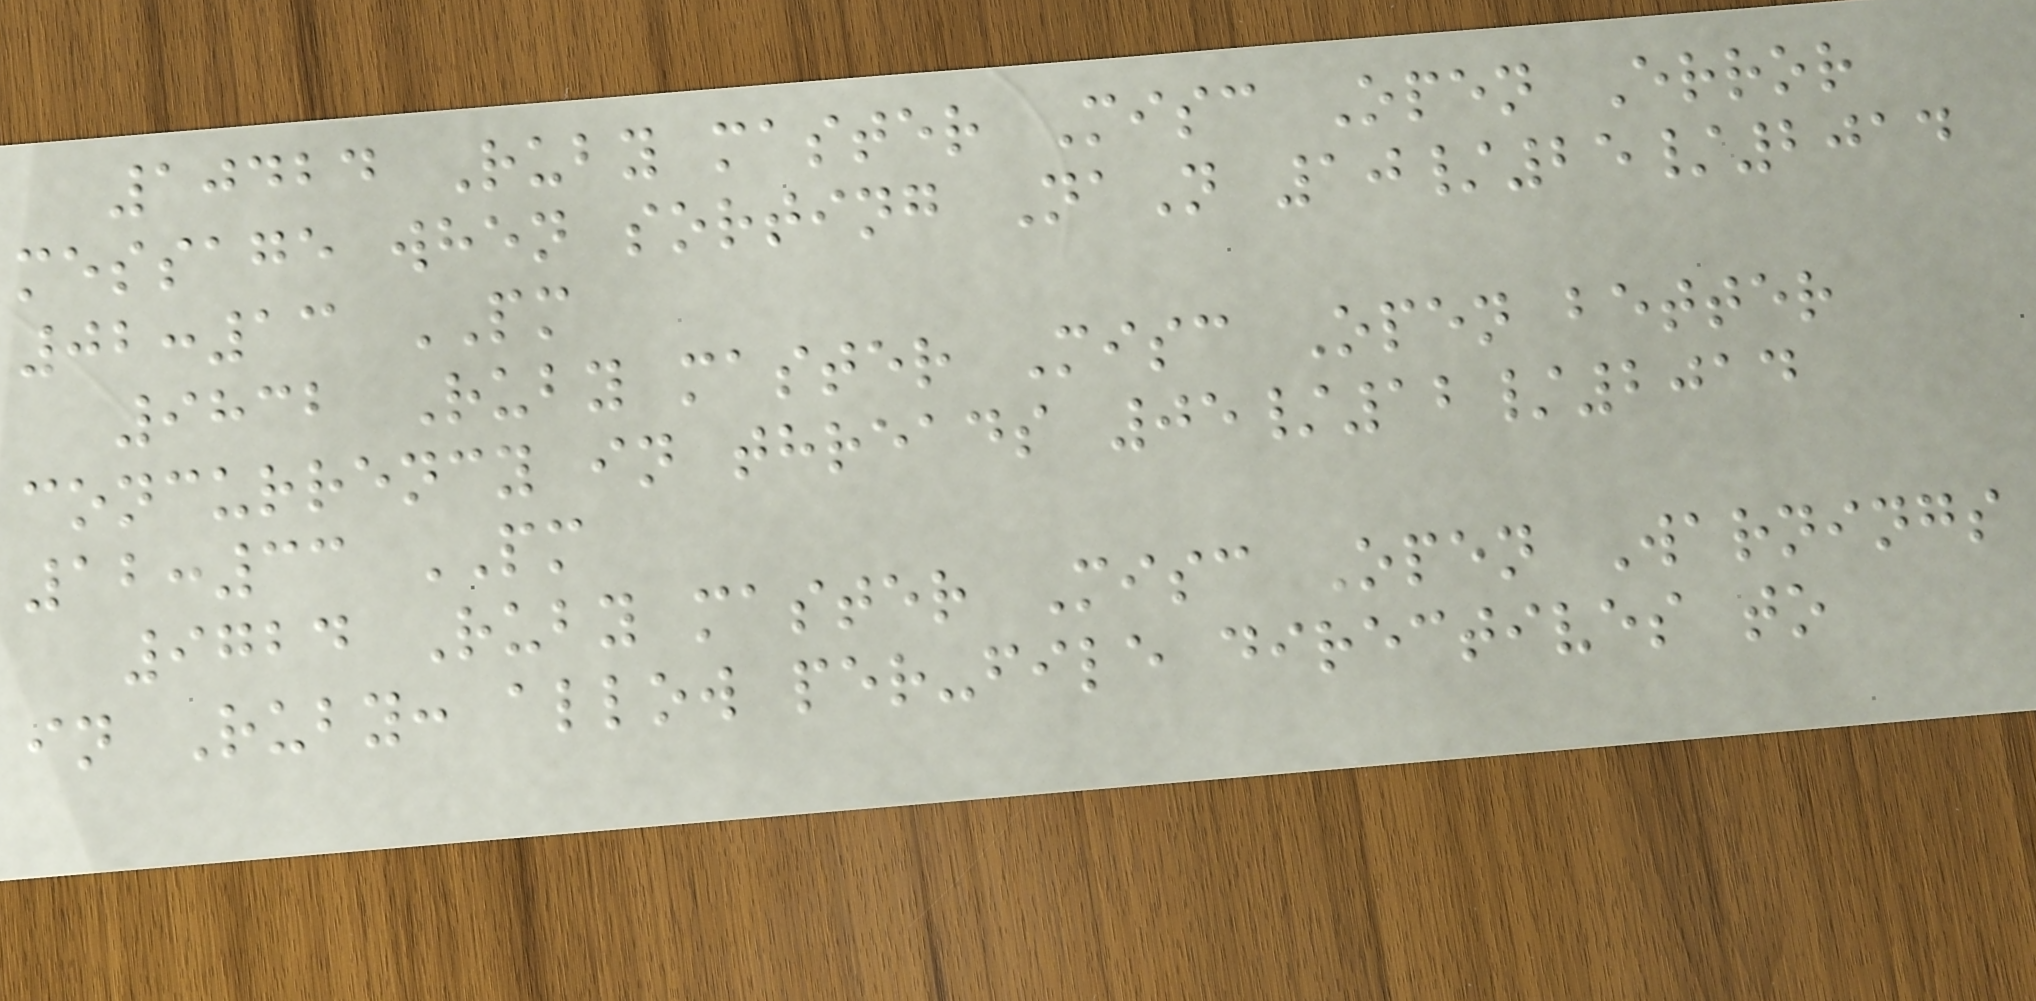10424 Ruby master Misc Open Error
message when sorting NaN 10/25/2014
02:13 PM
9832 Ruby master Misc Open better
concurrency in threads 05/12/2014
12:33 PM
9724 Ruby master Misc Open Warnings
in Ruby: allow per-file directives to
